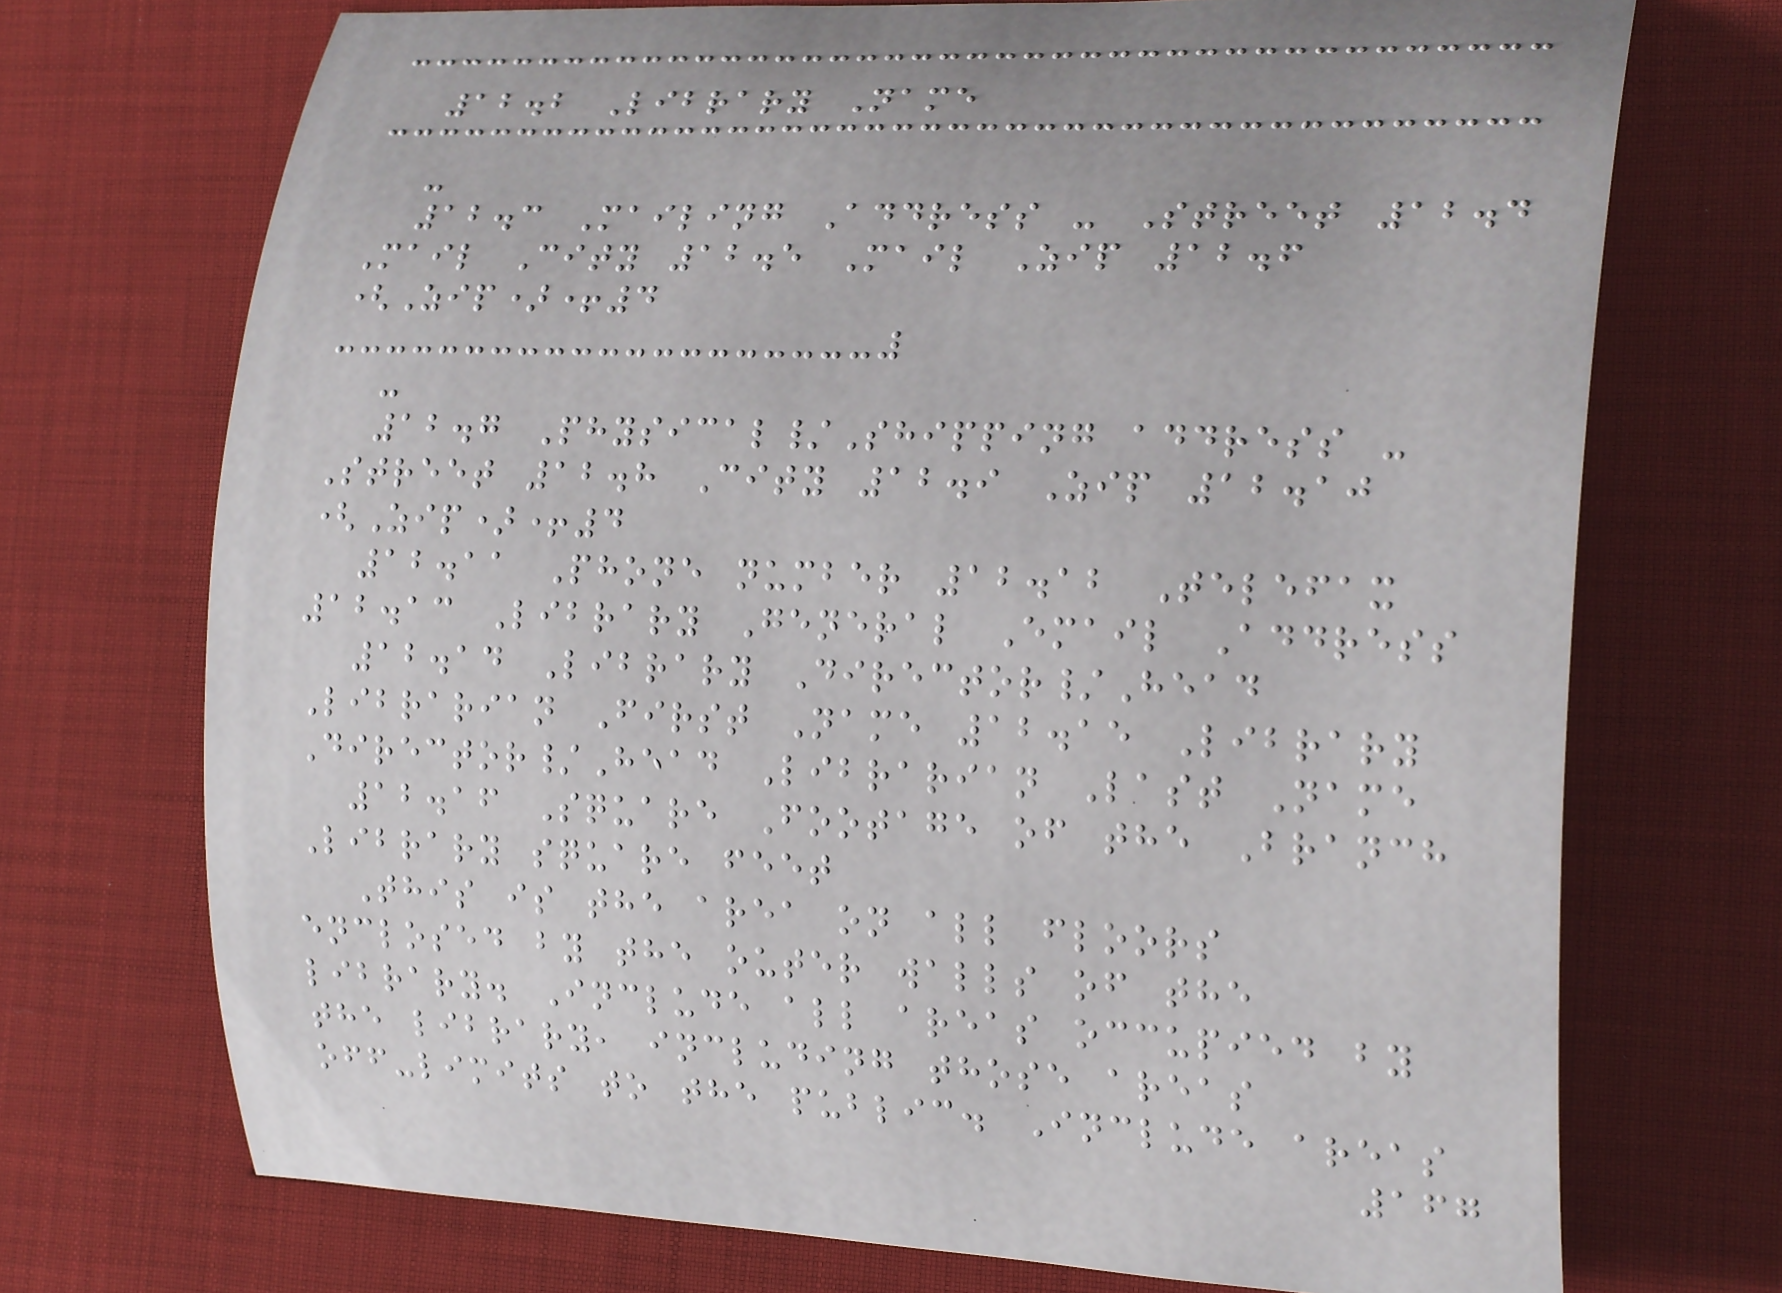12.2 Library Name
-
12.3 Mailing Address - Street 12.4
Mail City 12.5 Mail Zip 12.6
(Zip)+4
-
12.7 Physical/Shipping address -
Street 12.8 City 12.9 Zip 12.10
(Zip)+4
12.11 Phone number 12.12 Telefax
12.13 Library General Email Address
12.14 Library Director/Head
Librarian First Name 12.15 Library
Director/Head Librarian Last Name
12.16 Square Footage of the Branch
Library square feet
This is the area on all floors
enclosed by the outer walls of the
library. Include all areas occupied by
the library, including those areas
off-limits to the public. Include areas
167
